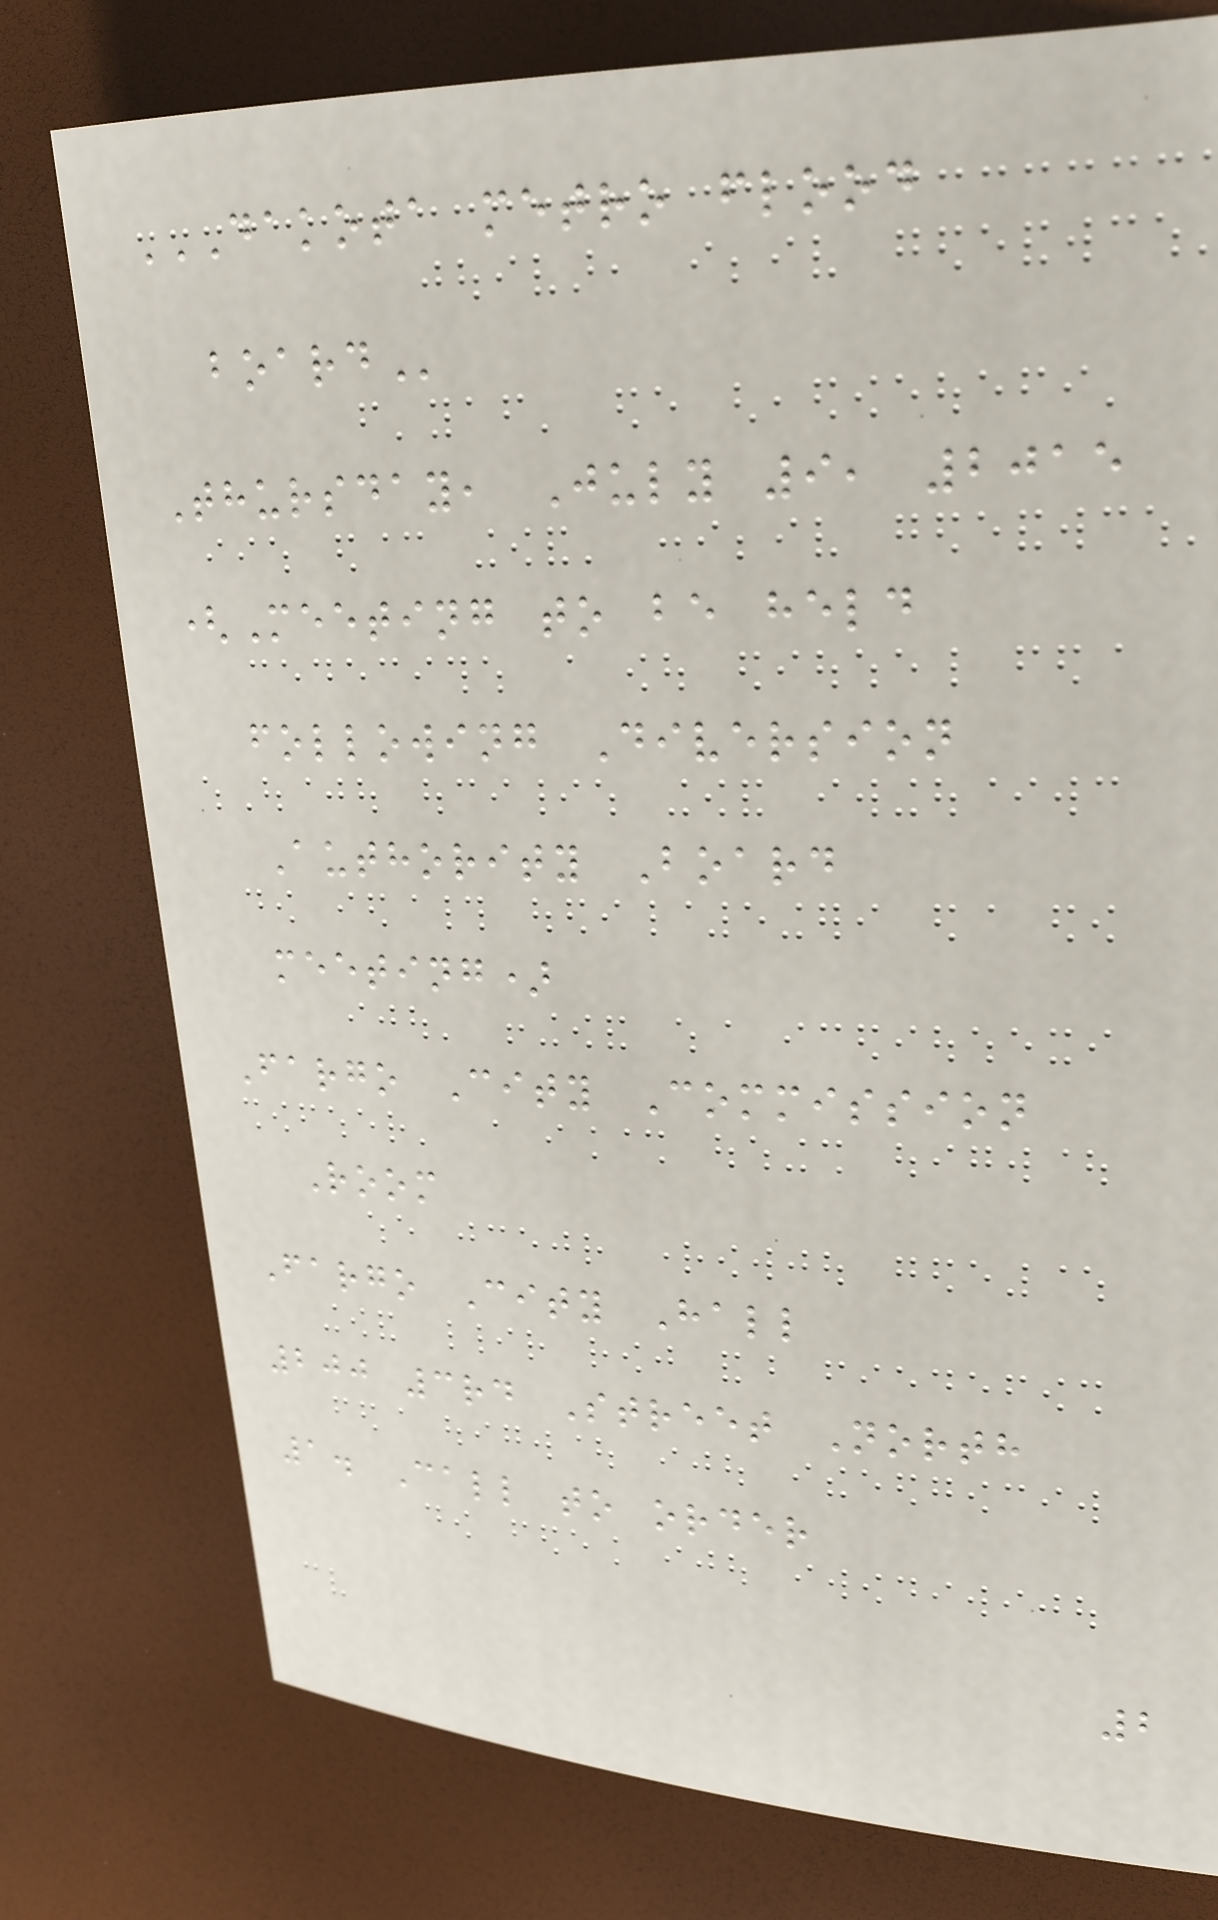DAKOTA METRO FLOOD
BOARD
Thursday, July 9, 2015
(Meeting to be held
following Diversion
Authority Board
meeting)
Fargo City Commission
Room
Fargo City Hall
200 3rd Street North
1. Call to order
2
